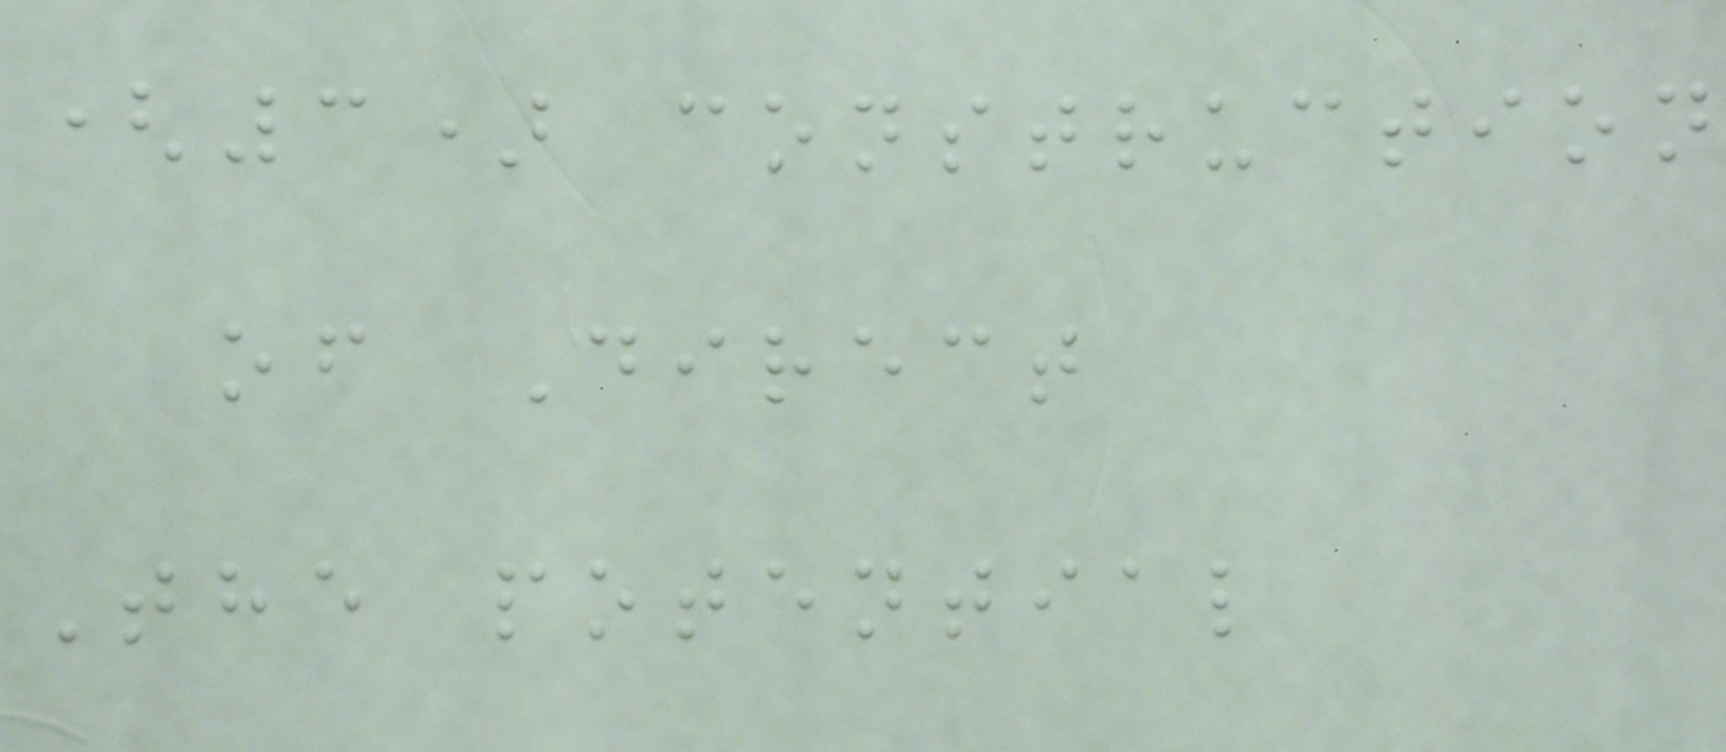(3) construction
of Direct
The potential
